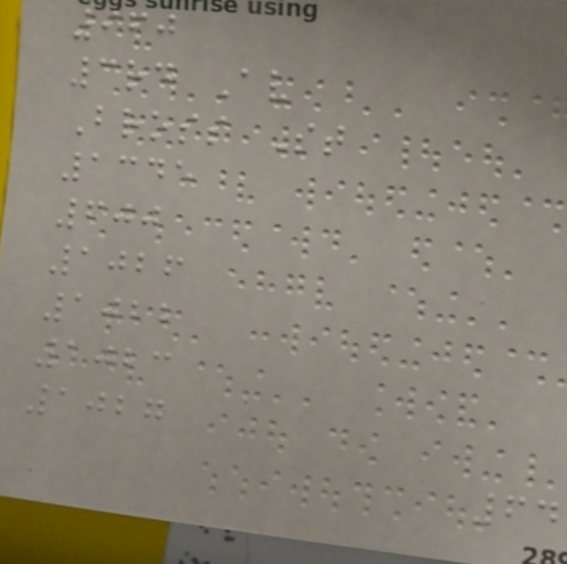960
3rd Av
Bross St
1345
600
1026
1022
1023
1027
64
